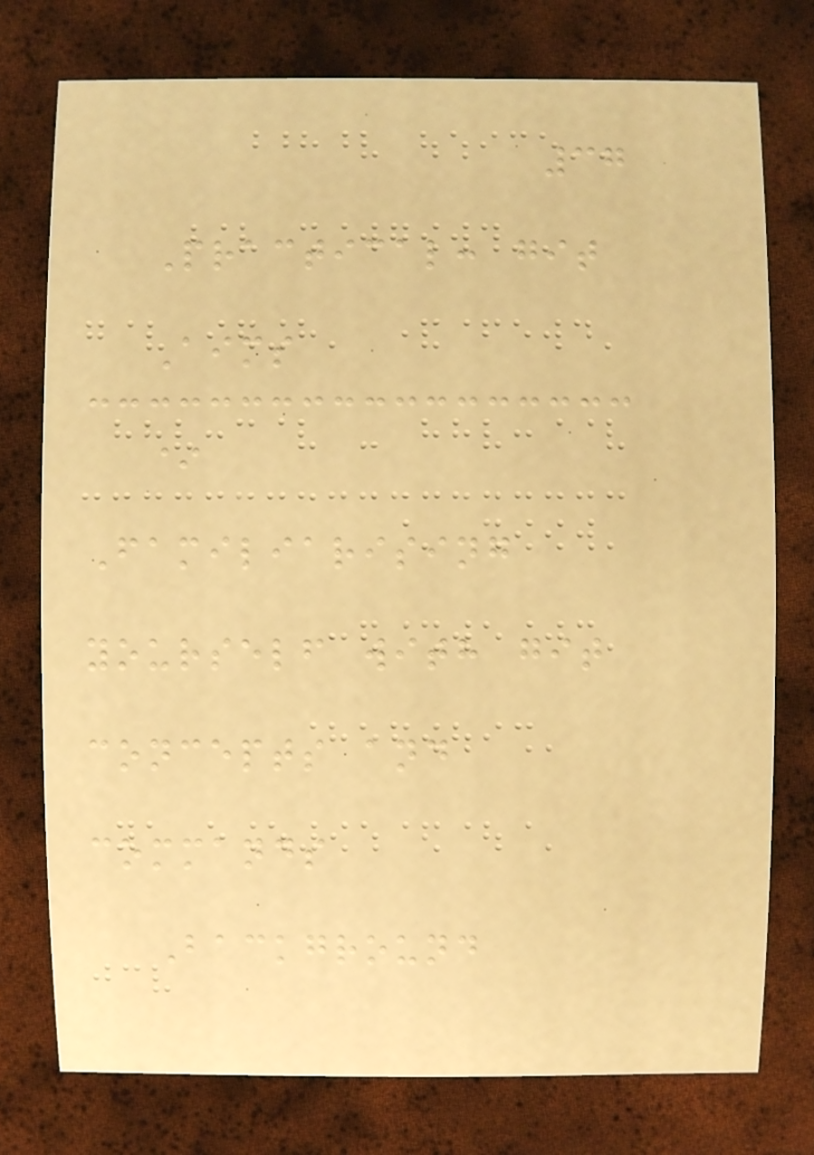37
Practical: git
Aims
*
Familiarising
yourself with git
concepts and
commands
Background
